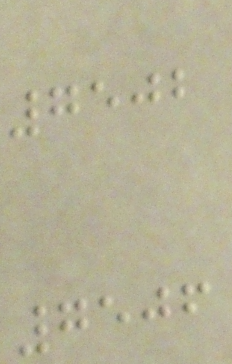7502
7506
